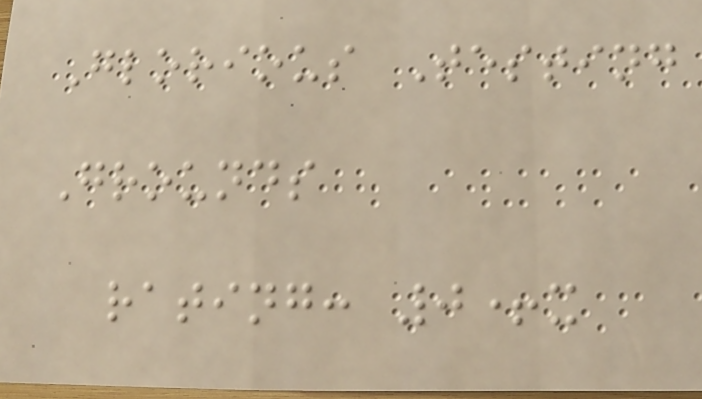Glorious Testing
Grounds
rating: 0+x
